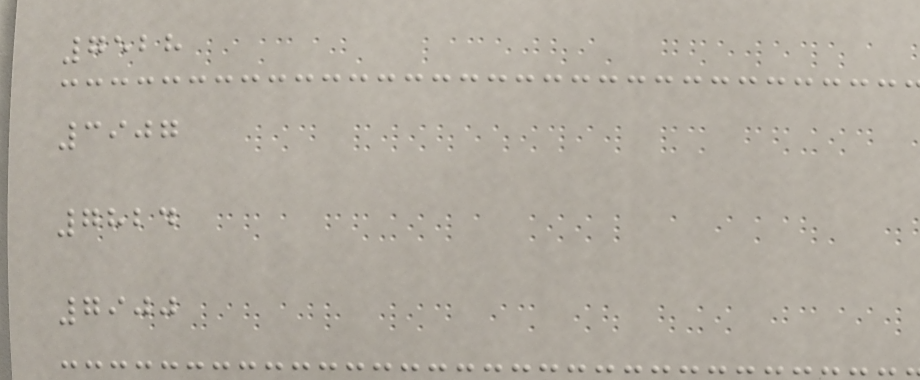7528
3907
7824
7900
